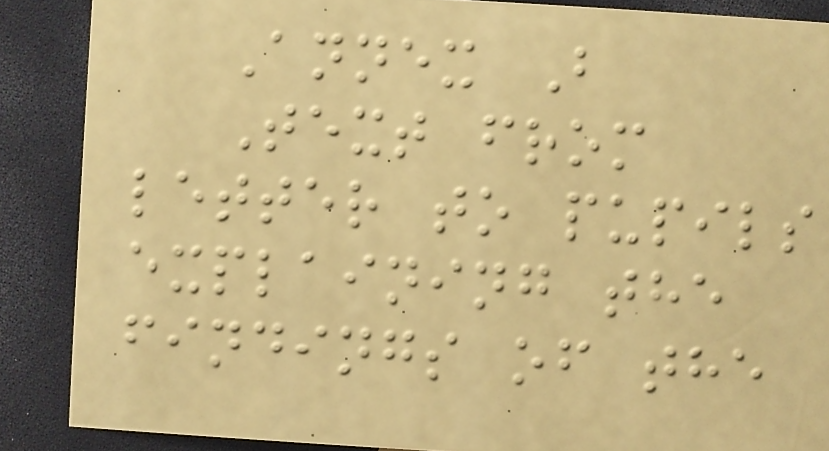Annex B
Text from
letter to pupils
explaining the
findings of the
